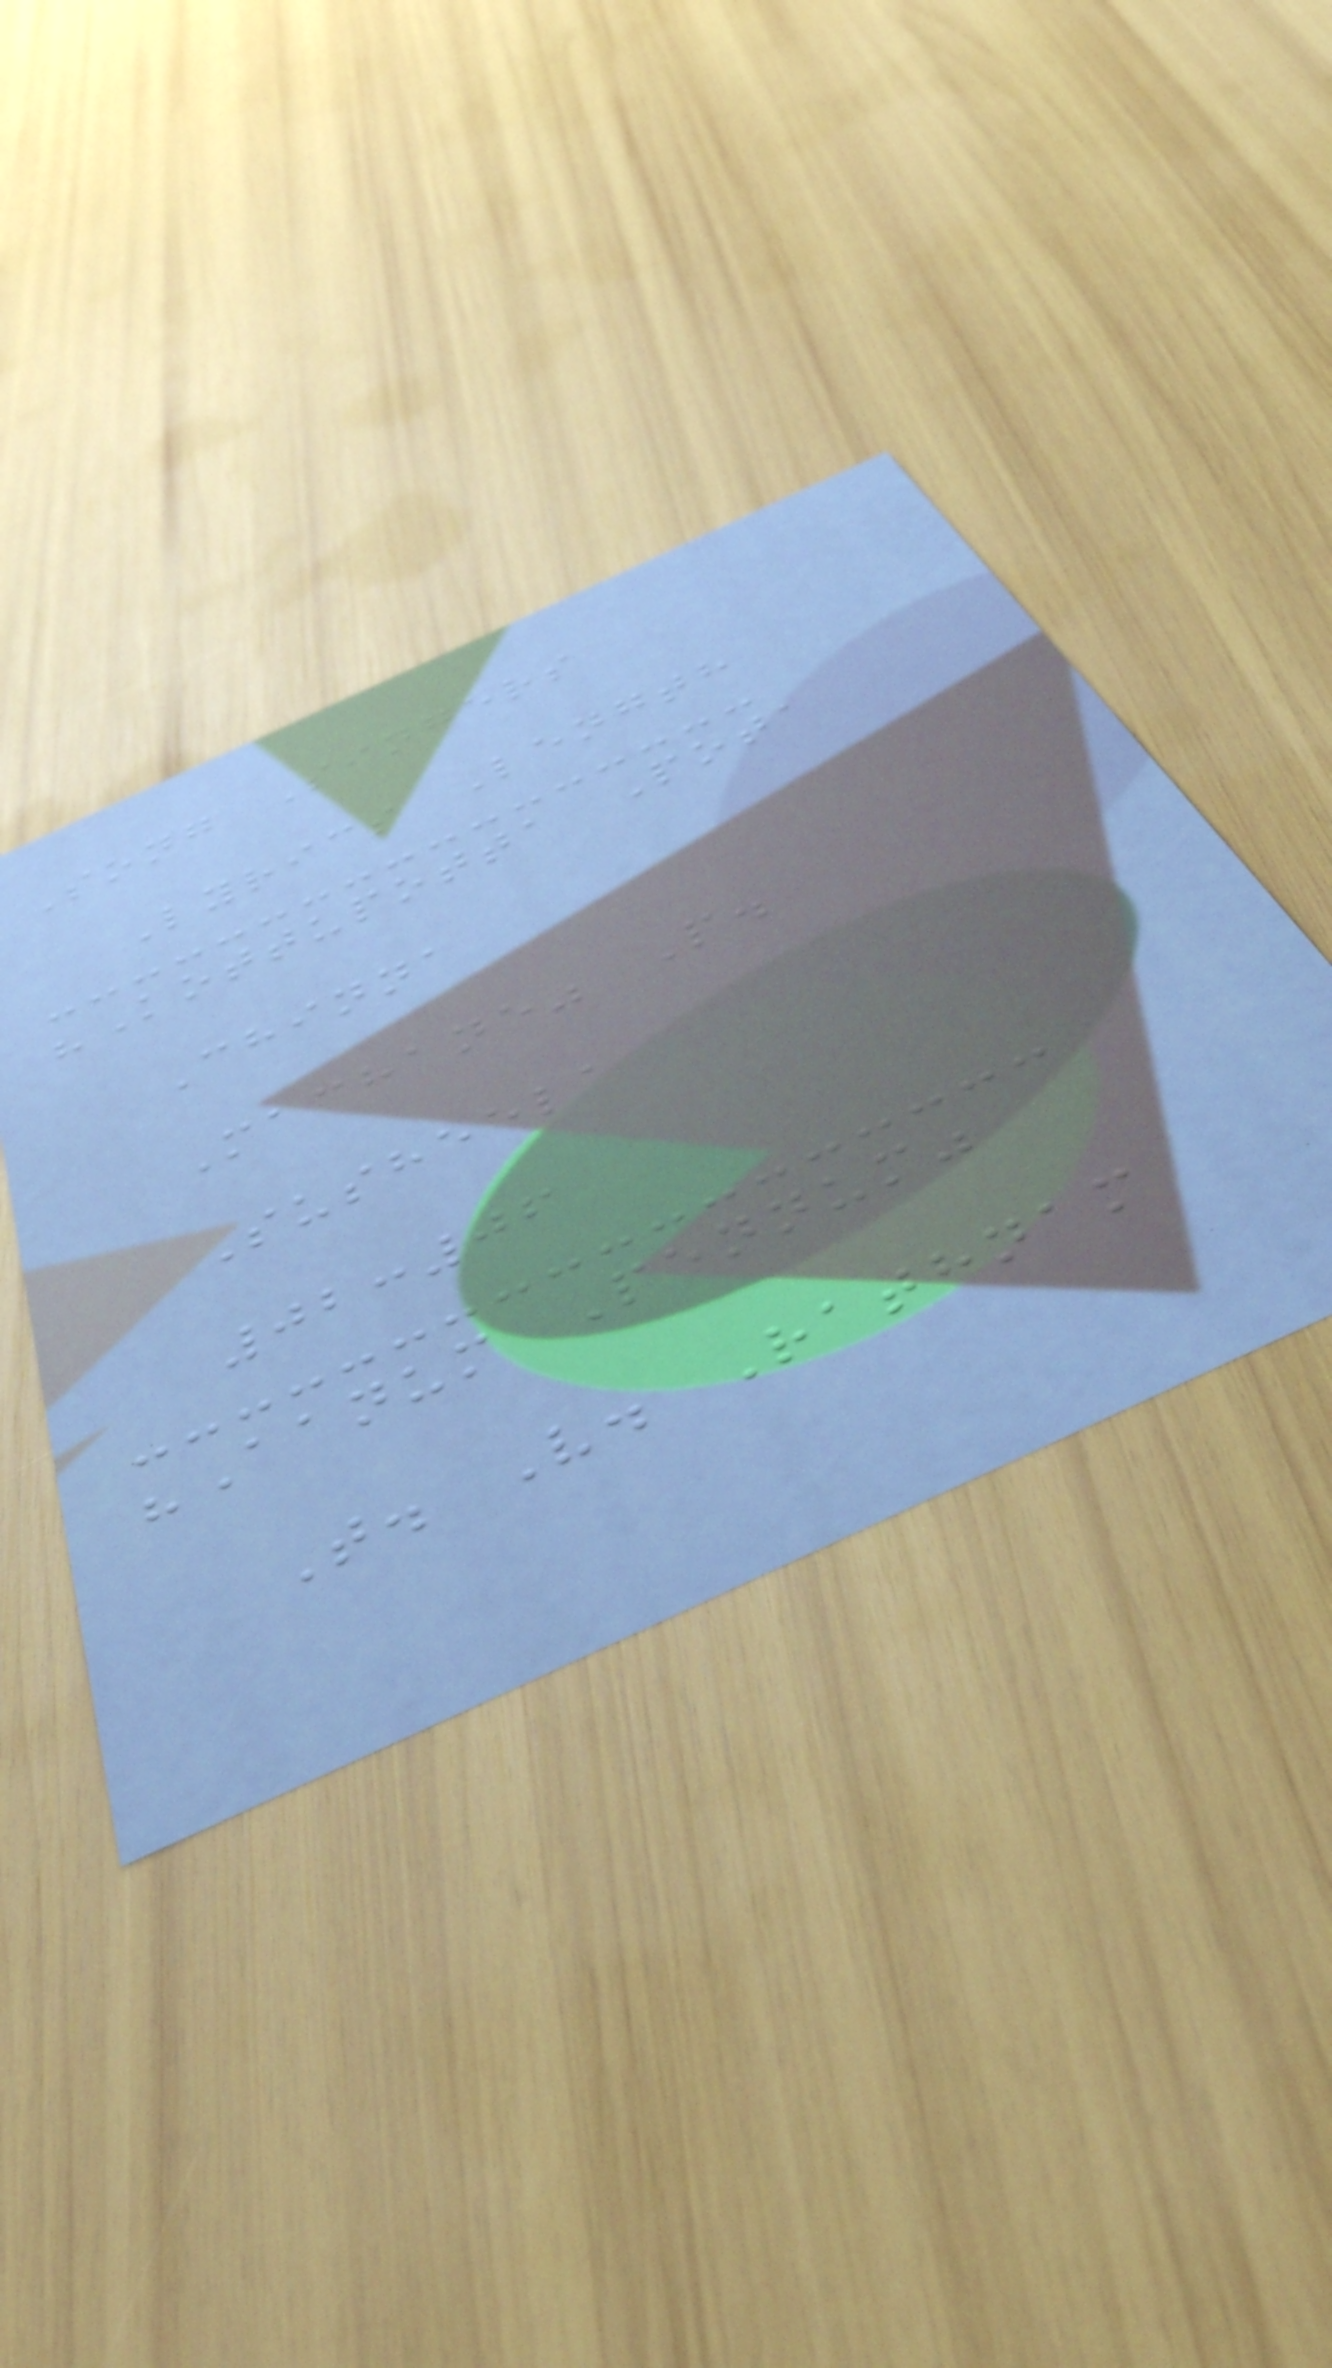Song Singers
Lyrics Length
"Kottupotta Pota
Chinna
Machane" P.
Susheela
02:06
"Aanum Pennum"
T. V. Rathnam
